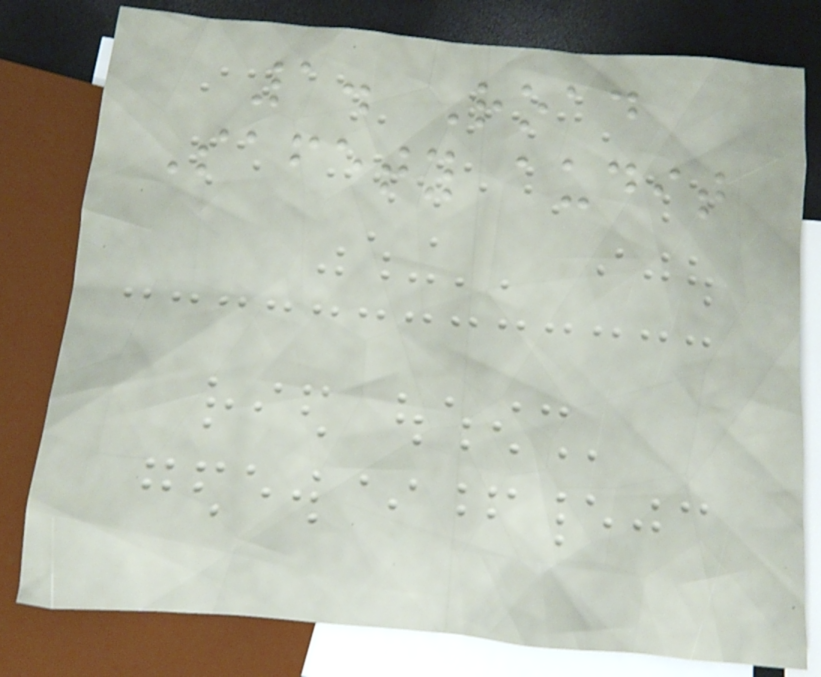1. Road
Safety audit
